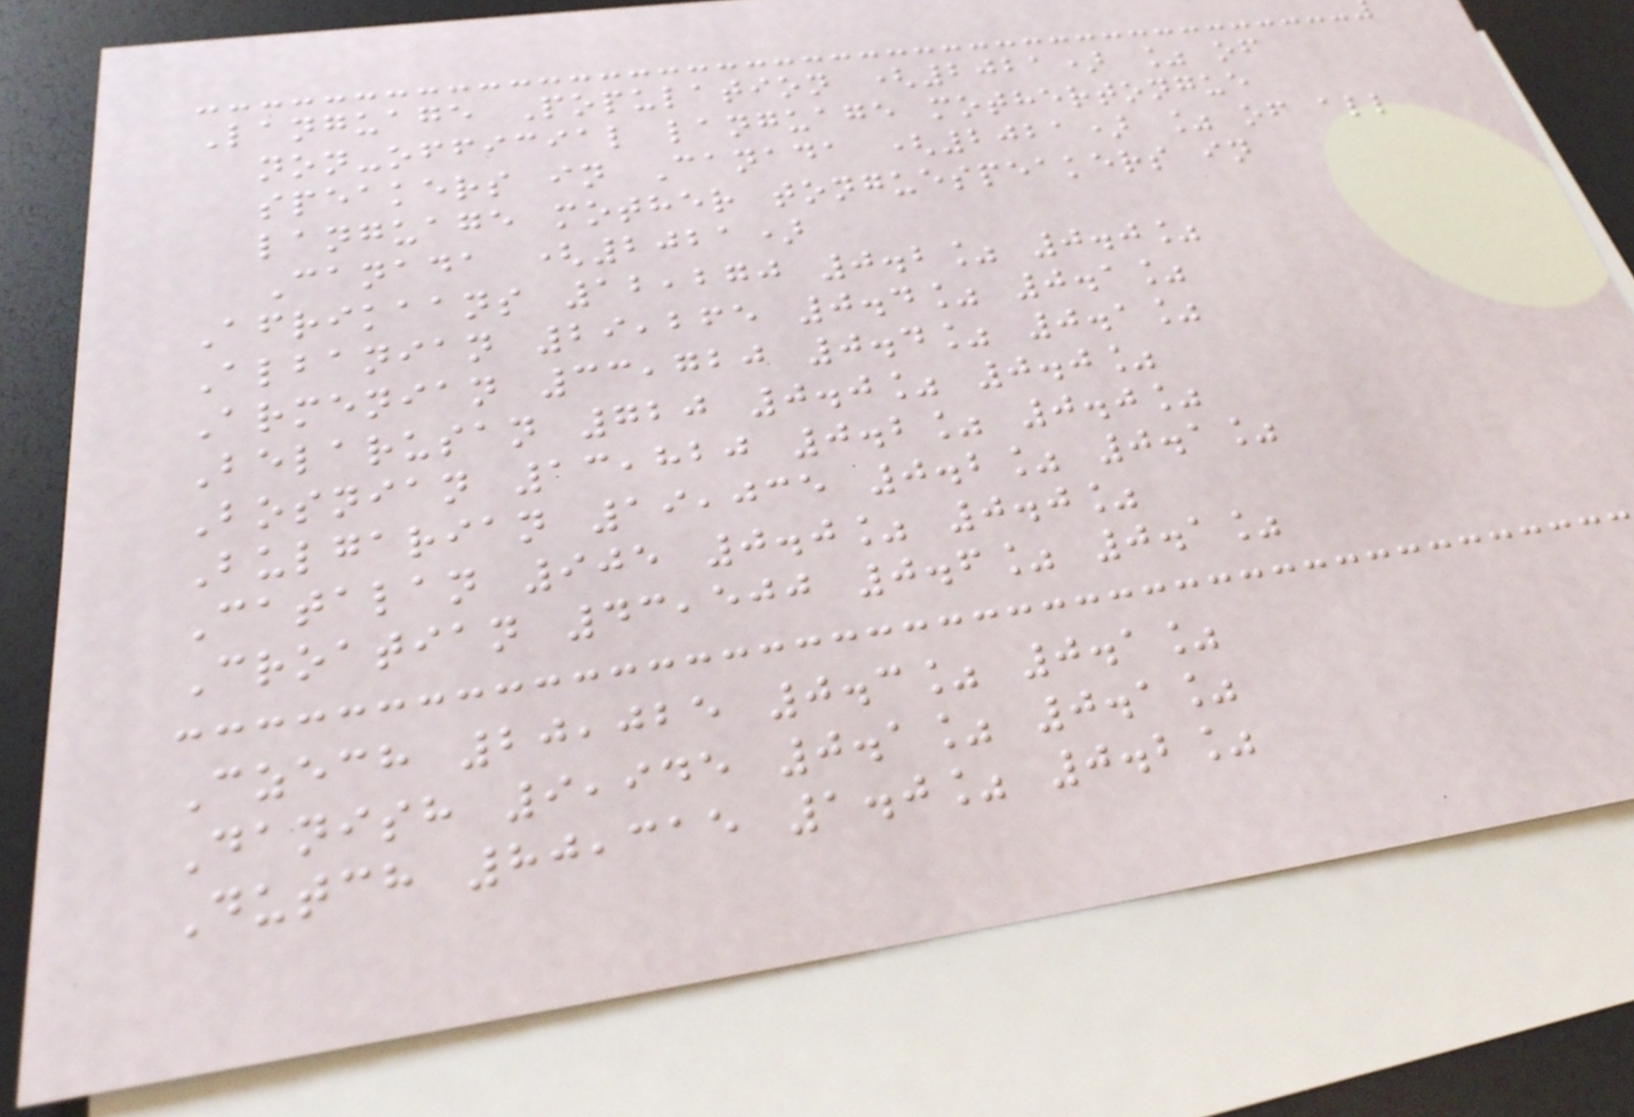Language Population (2021) % of
non-official language mothertongue
speakers in Canada (2021) % of all
language mother tonguespeakers in
Canada (2021)
Afrikaans 12,270 0.2% 0.0%
Albanian 29,265 0.4% 0.1%
Armenian 33,720 0.4% 0.1%
Belarusan 720 0.0% 0.0%
Bosnian 13,820 0.2% 0.0%
Bulgarian 19,035 0.2% 0.1%
Catalan 905 0.0% 0.0%
Croatian 43,500 0.6% 0.1%
Czech 20,025 0.3% 0.1%
Danish 9,945 0.1% 0.1%
Dutch 80,315 1.0% 0.2%
